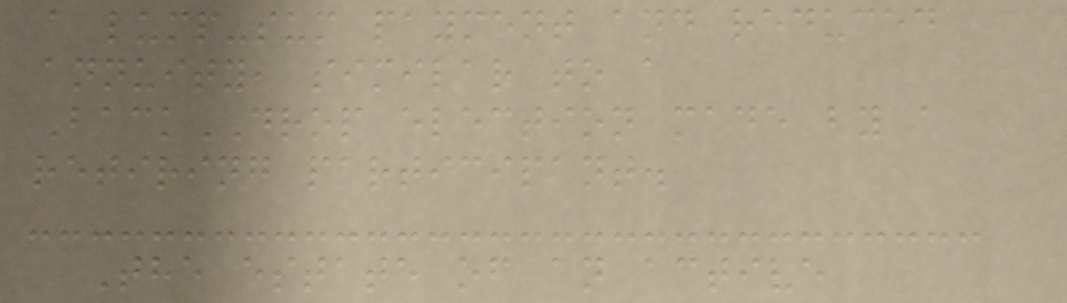a lump-sum payment and reduced
annuity, similar to a
BackDROP election made by a
retiring participant.
The estate of an active
